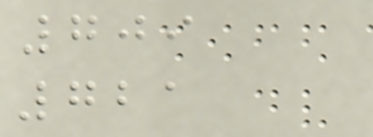709
721
